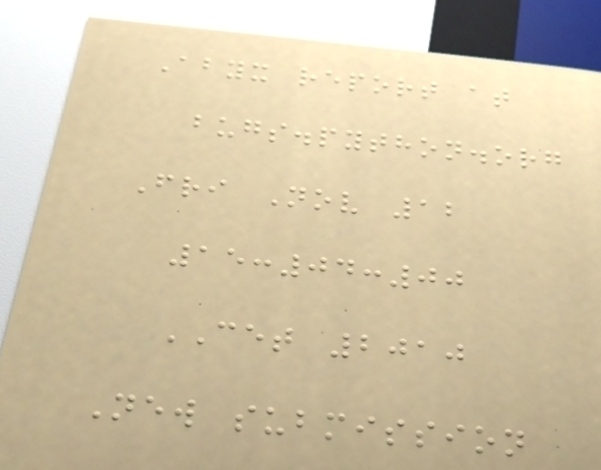Abyx report at
bugs.python.org
Fri Nov 12
15:04:00
CET 2010
New submission
